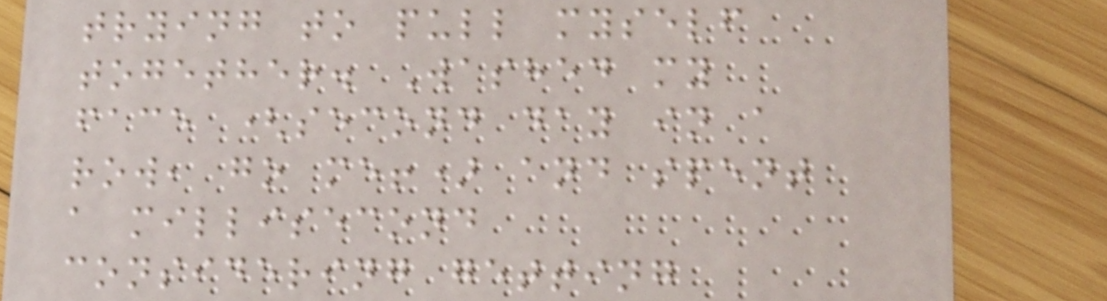trying to pull myself
together. Washed my
face (second day in a
row, go me!) and spent
a millisecond
considering getting
